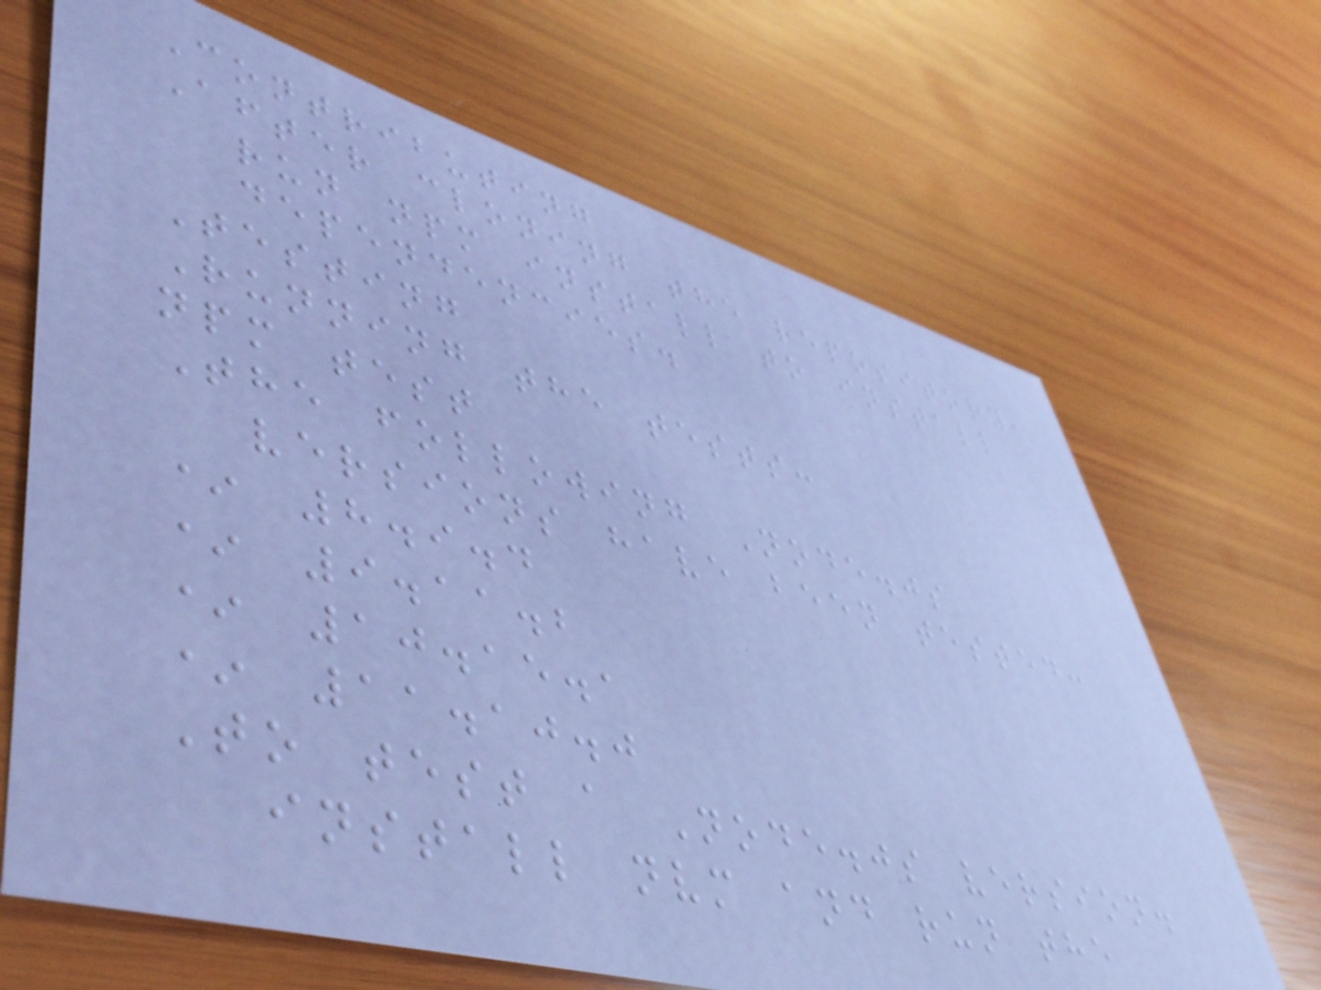Contributing
After cloning the repository,
run npm install to install
dependencies.
Testing
Running the tests:
npm test
The following Node.js
versions have been tested:
* 8.9.4
* 9.11.2
* 10.15.1
* 11.10.0
To test a Node.js version.
install nvm and run the
